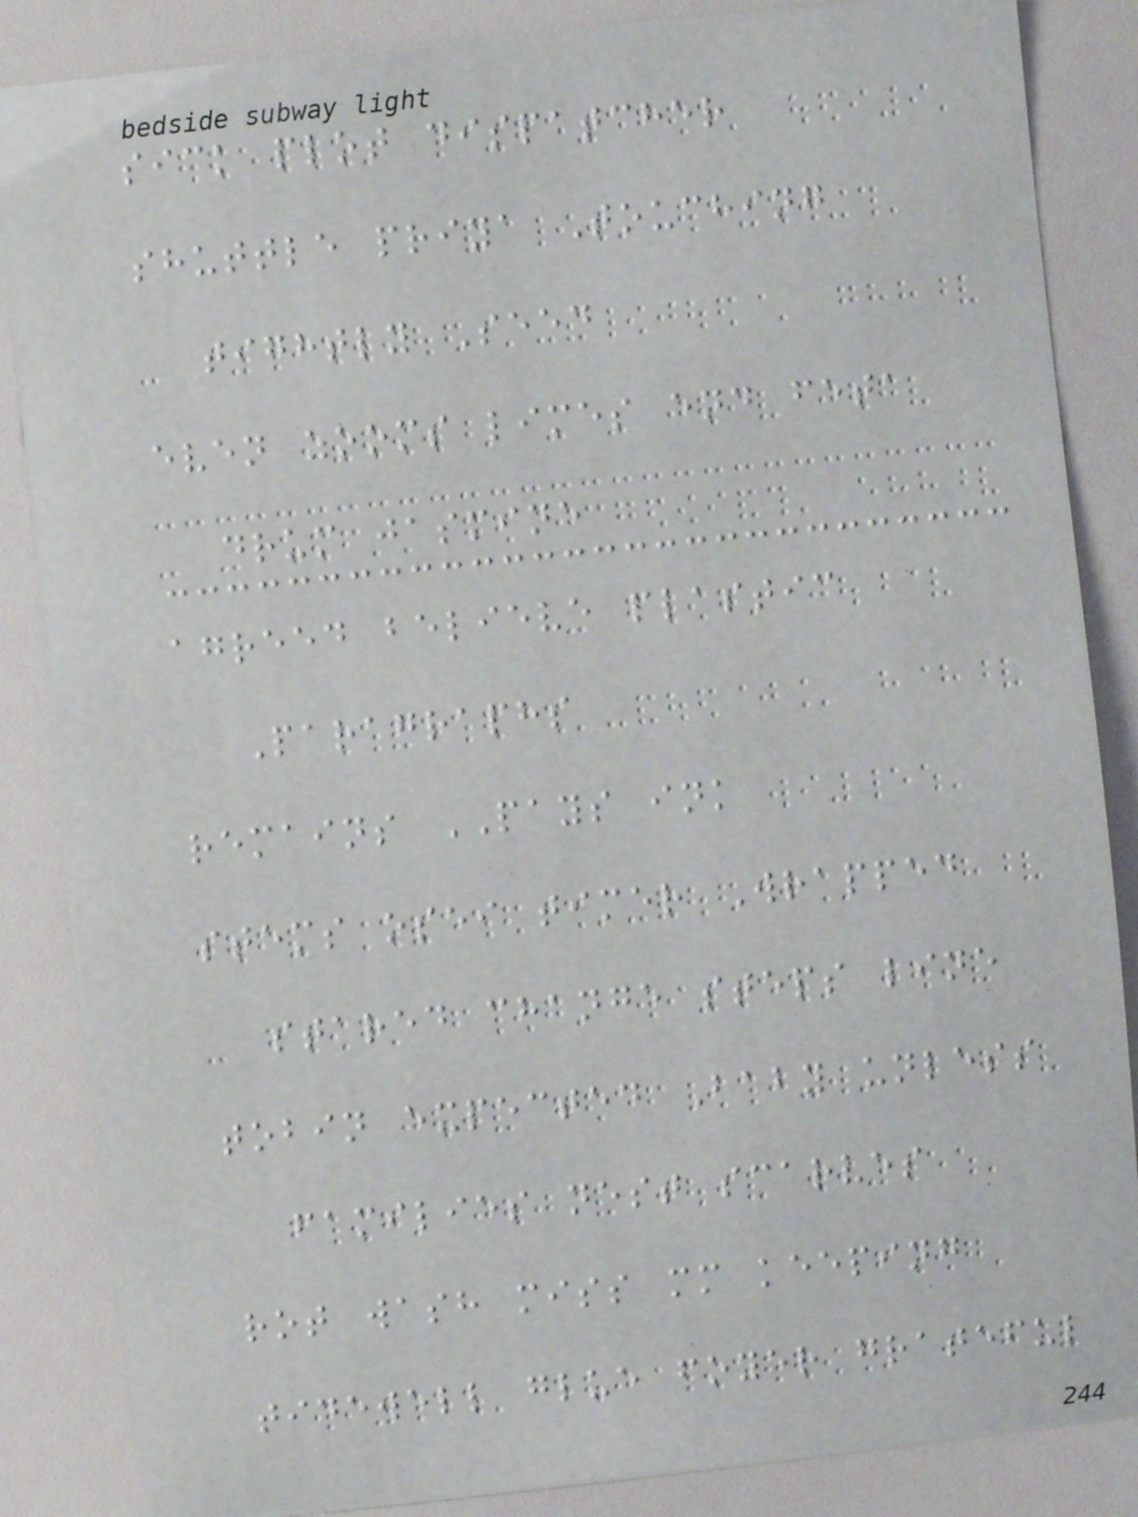sick plot dispatcher
shuttle priya Touching
tightly Seed
even zooms limes end feta
drum jasmine
agreed believe plastic
Paragraphs
remains PAYS ink
stems osei timer Wrapped
stared change steps line
tobin expected Baby unless
families nest scarves
rot wash miss mm keeping
tidewell glue foyer grateful
